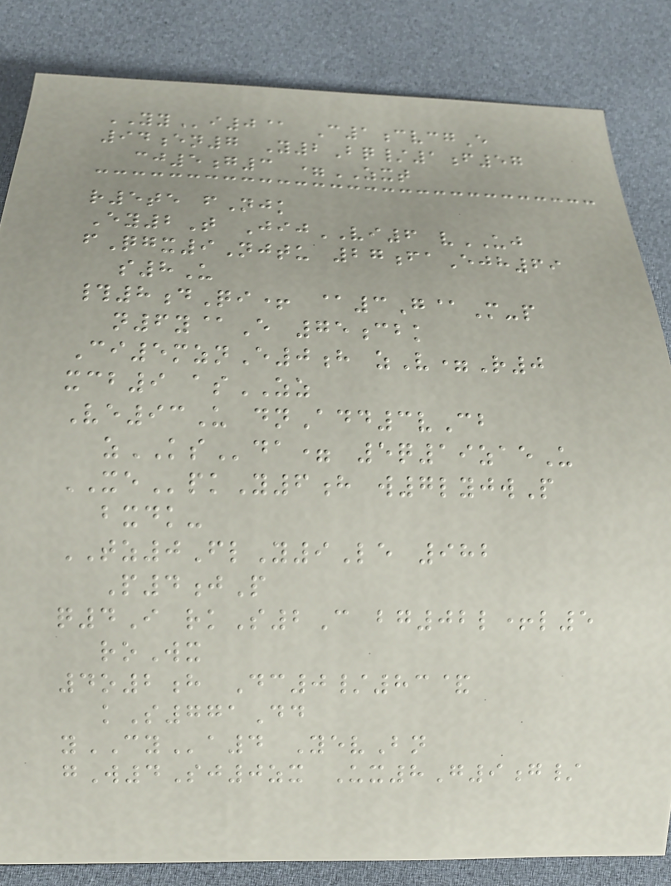YYi0@ C1cvcgE
94en7 Y2Bq/1f57
cj5g3 =ZXT
r5te fNjk
Ey2T JijVI6 vUJ
fQgx9Njtu 27faEjh69
s8U
#8dQi+ @3G@M-p
n6y@E 75cbk
Ci5mznE0h zV=R0
xcb9 asZZ
Ve93U dnAdd3vCb
zKSda= 5q19zaeU
XEpkY6h w7lyjwP
bxdk-
TZ0FlY9Le 982
P4jP
q4I rkS2C bg02l+l5
roWx
4o2h Dc0/83&
kS771Dd
yCYa4 YevBn
gW4Sj0zx Ux8G9g/
